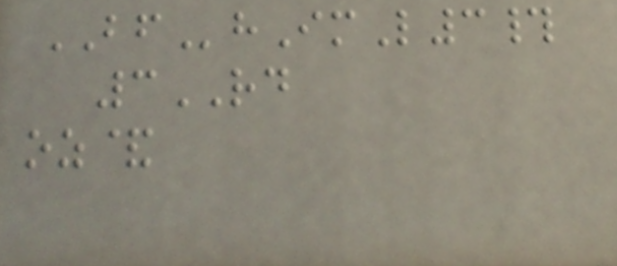BFhImL3#
3RD
oz&
